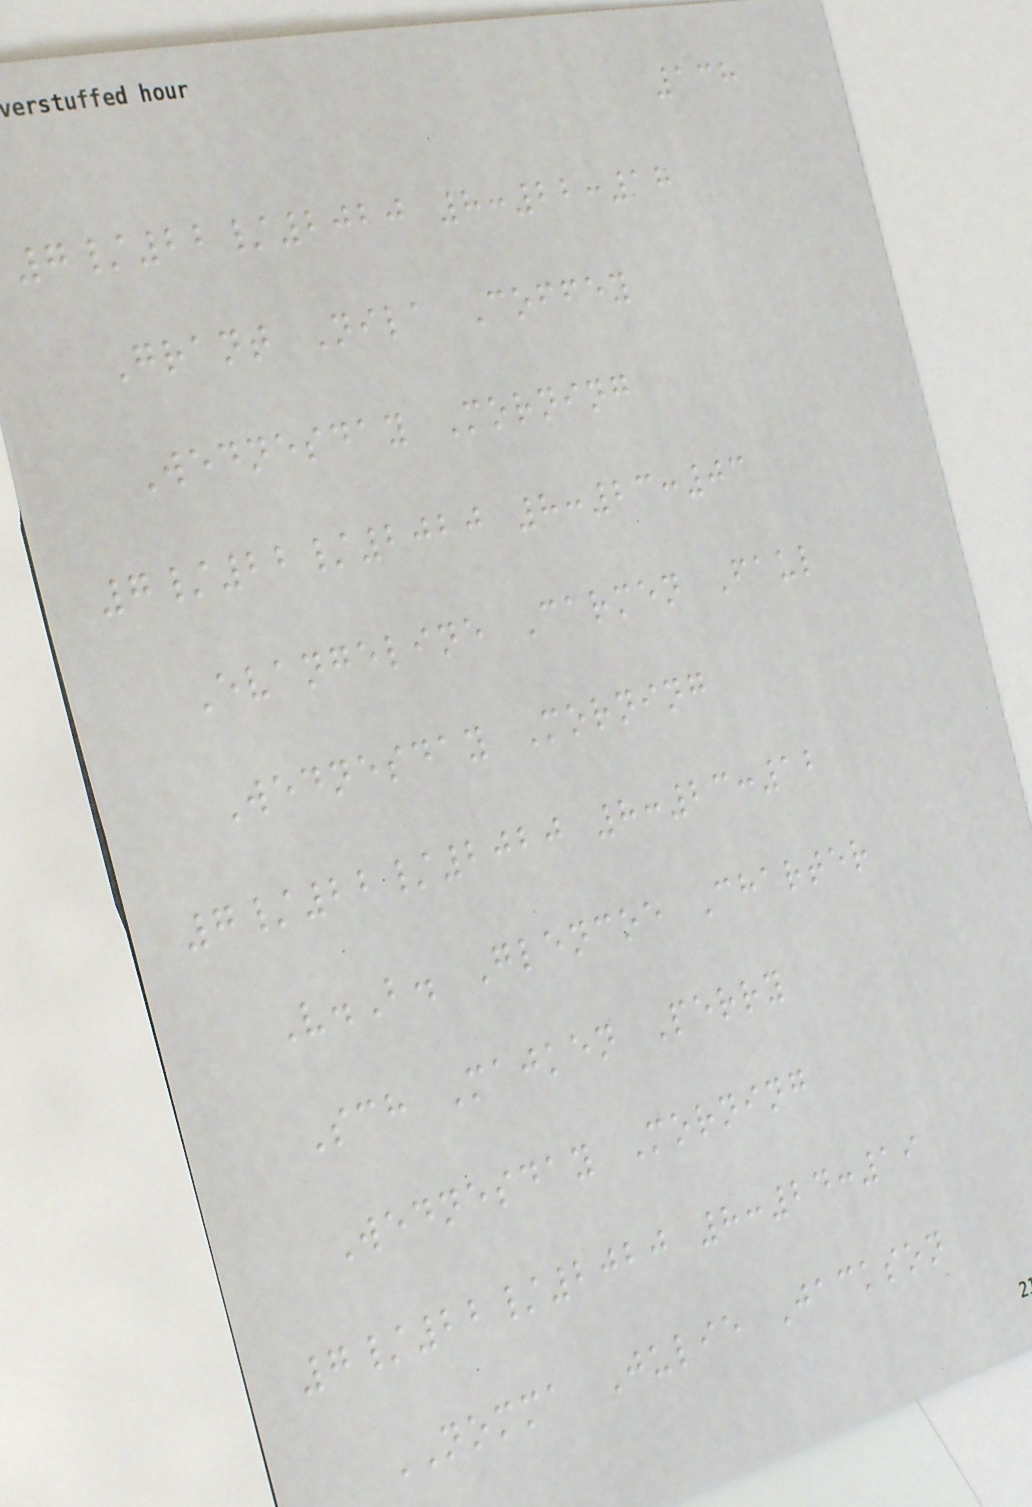138
7/22/2020 8:22:18
Grant Nila Coffey
Wednesday Morning
7/22/2020 8:23:03
Evangeline Carmen Faul
Wednesday Morning
7/22/2020 8:23:12
V.B. Glencoe Charter
Sch Majken Perry
Wednesday Morning
7/22/2020 8:24:19
NOMMA Julie Jackson
